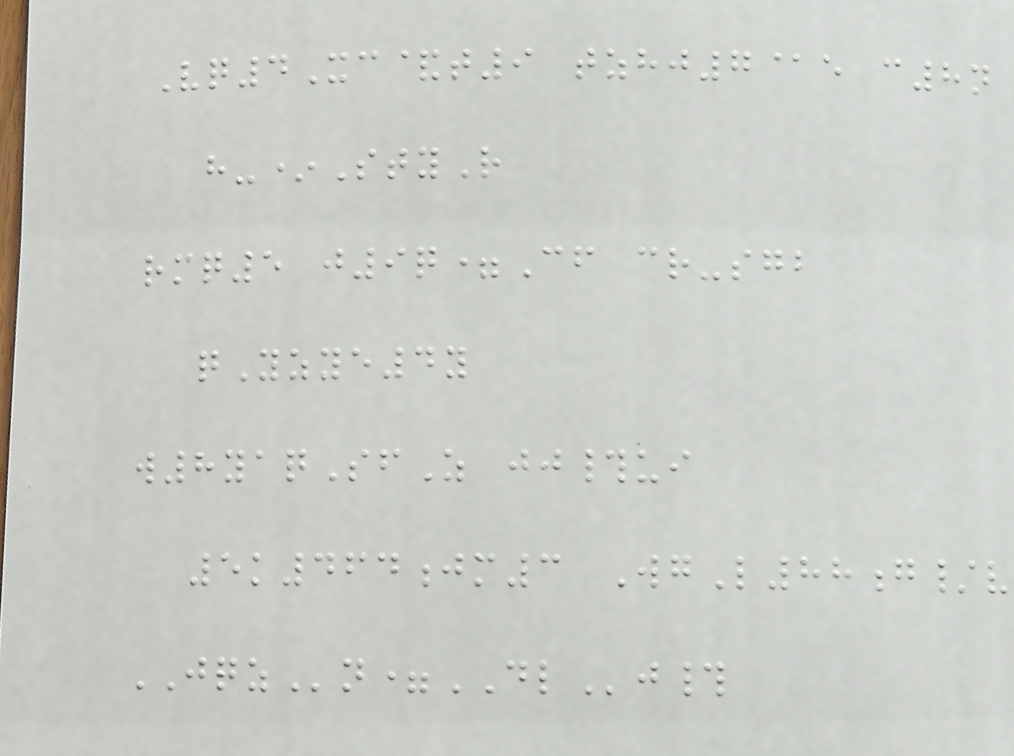Vq4Xc&t9 tzhj7@e c8n
h-*StyR
rmq5 j9q=Cf cr-sgb
qYzye4y
w8yaqSfZ jj#ui
5k464jm3 WgL88g/v
JQZn=DLj#
